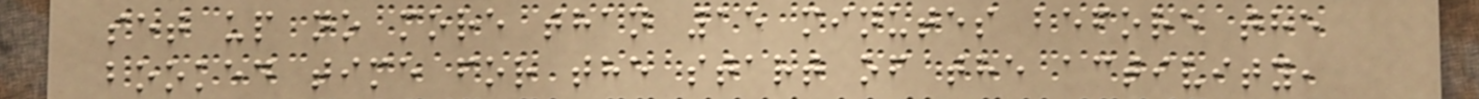set up no more than 15 minutes before the
booked time for the start of the activity,
